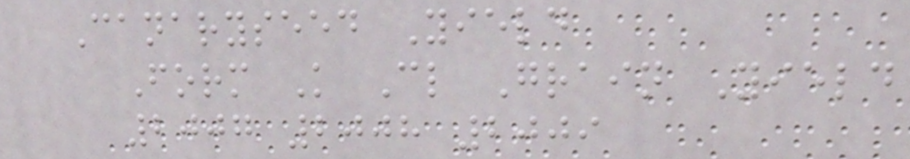Canaryseed Yield
Form K Cl Grain Yield
2007 2008 2009
